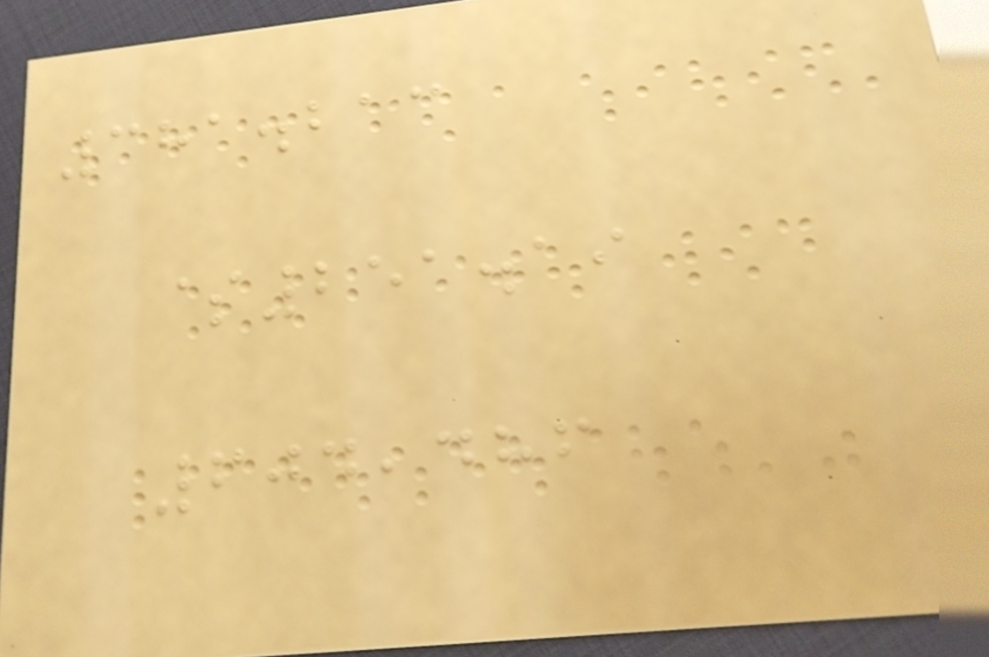381.213
$251.19
604,486
